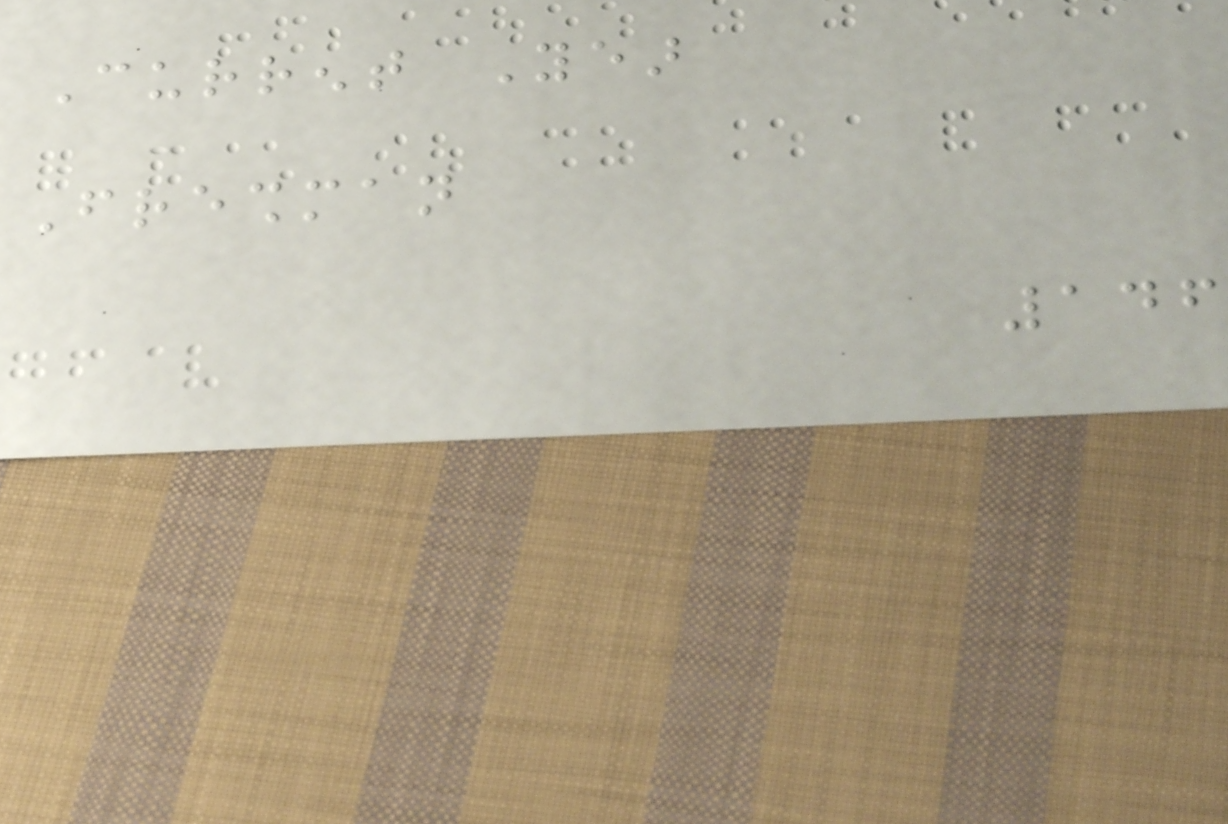Current Year
Freshman
146
